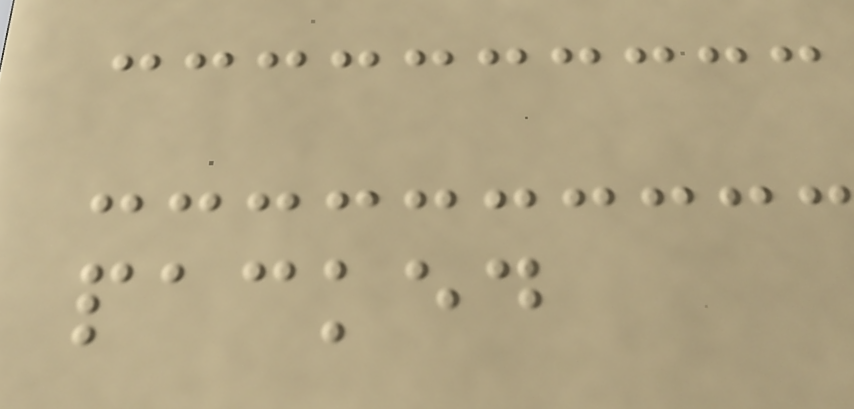packed
